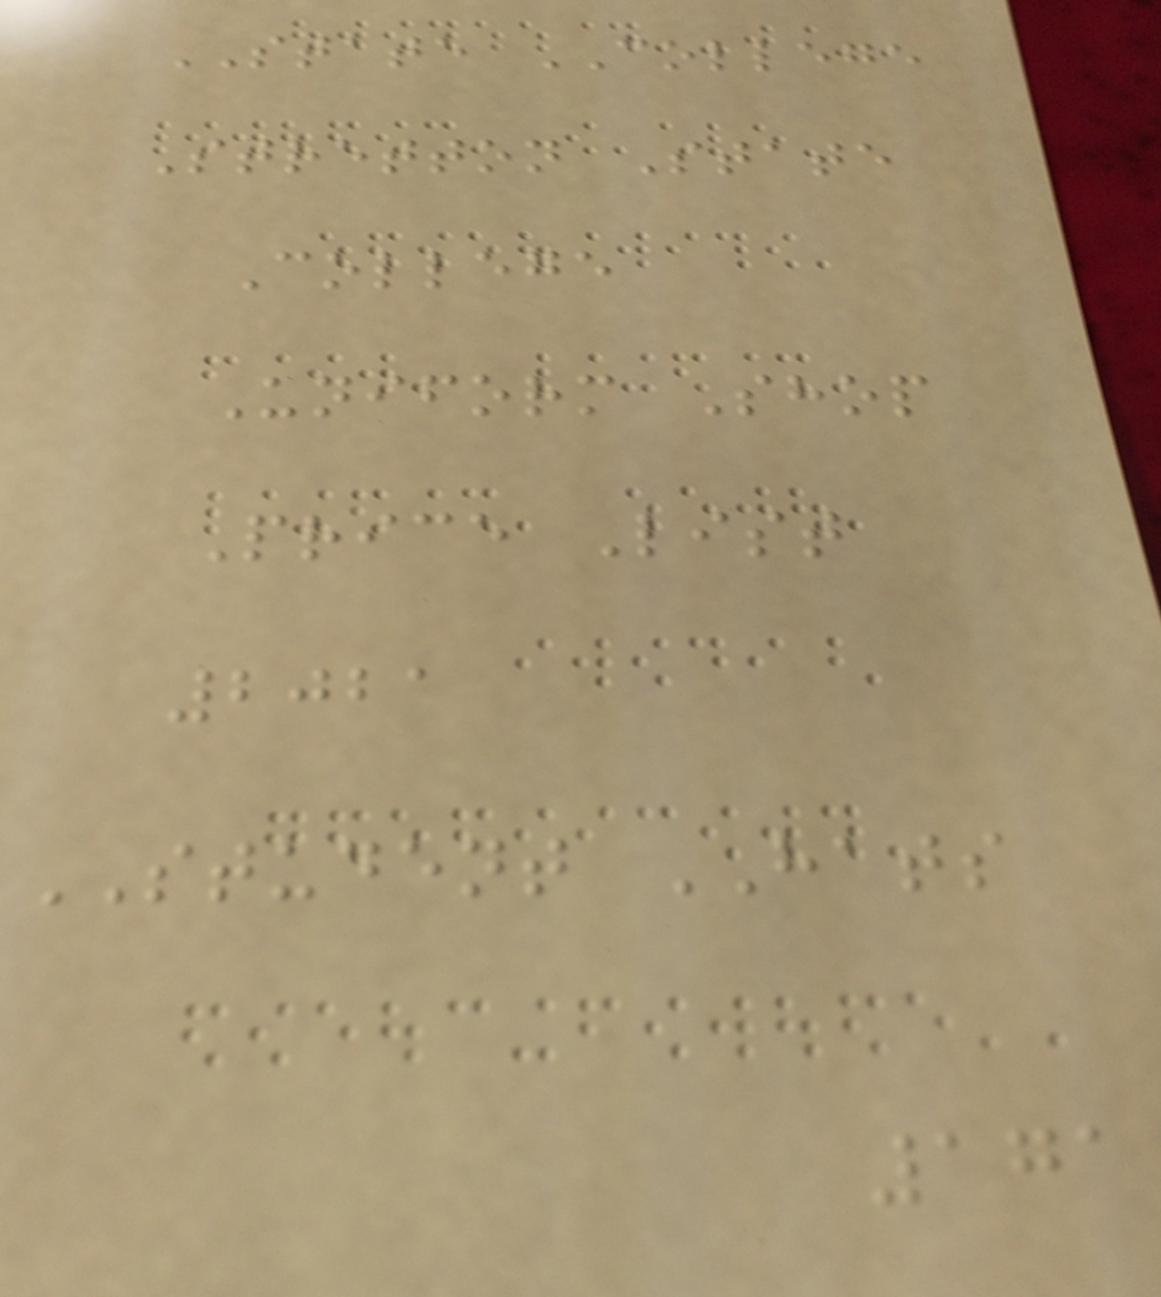STATE COLLEGE
Stretton State
College
Uniform Shop
Price List
2021
STUDENT HATS
171
